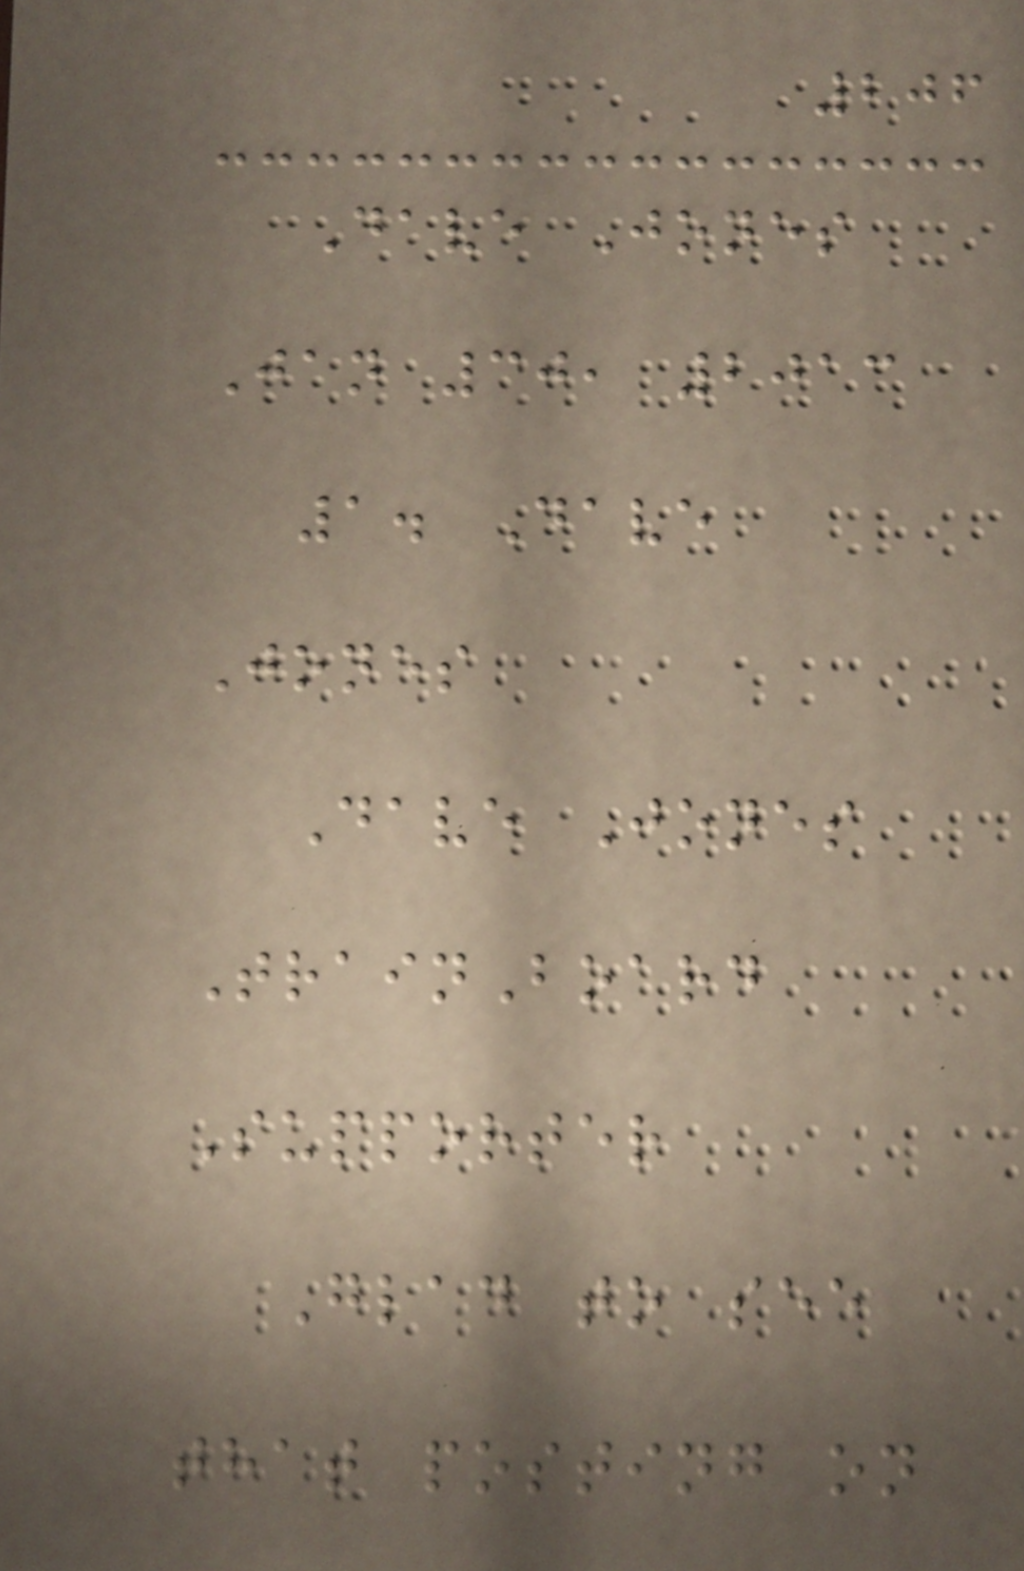206
Dave Jones
Jan 30, 2013
1. Dave
Jones
Dave Jones
TrainBoard
Supporter
Glad to see
that posting on
